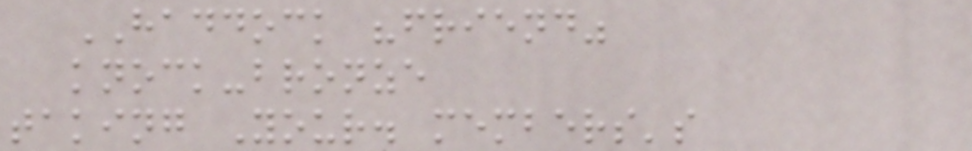HADDOCK "friend"
knock-bronze
taking Your. members's
